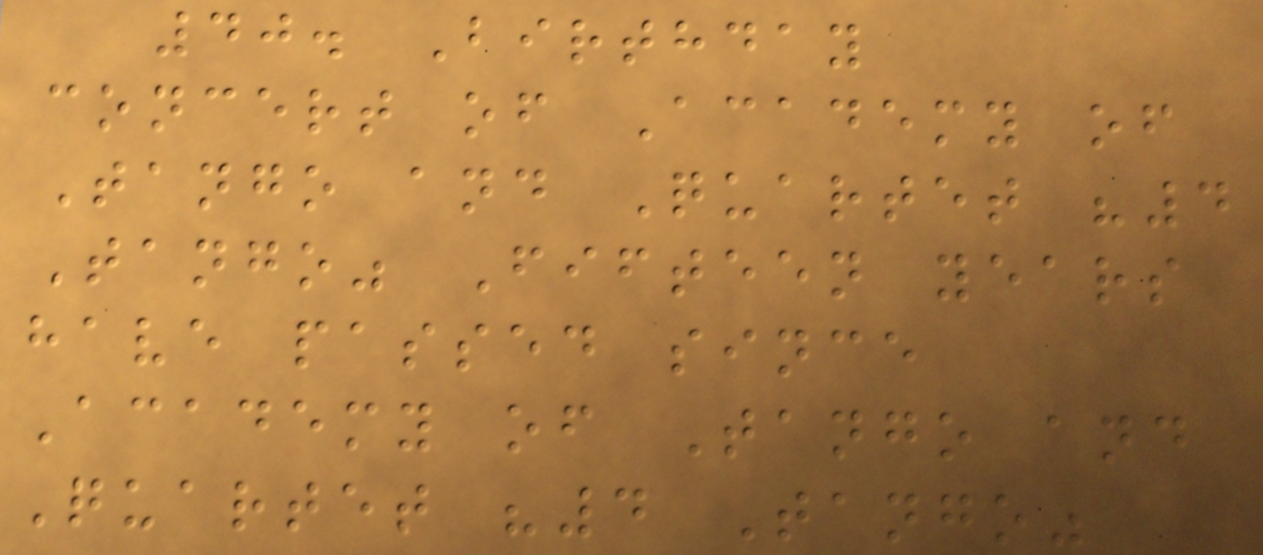40. Birthday
concert of Academy of
Tango and Quartet "4
Tango" Fifteen years
have passed since
Academy of Tango and
Quartet "4 Tango"
